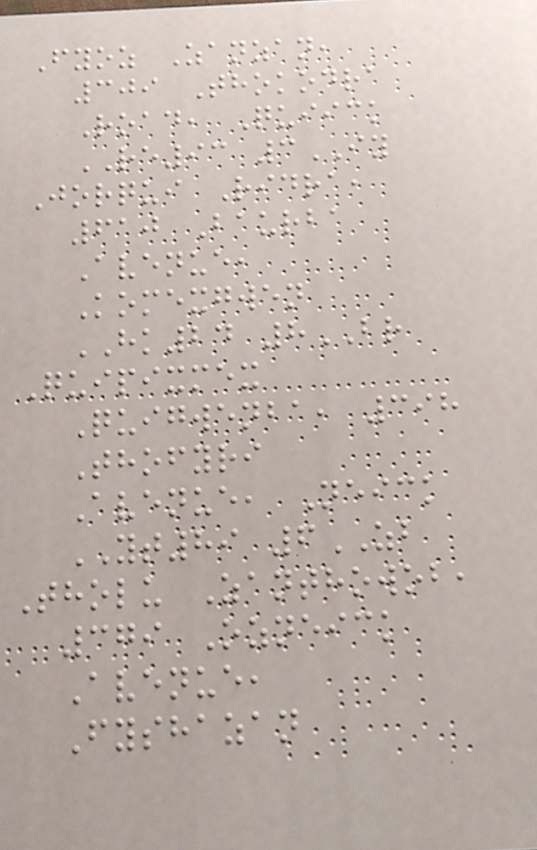Fyoz Zanzan,
309 Thokodra
Road, Quiick
RE93 3IY
Jorqui Ridra,
610 Baurba
Avenue,
Komexgwen
HK24 8BR
Quipixmex
Quigwenba, 398
Thofyri
Avenue, Neick
YT89 6ZB
Tholu Zanthowob,
379 Ozneick
Avenue,
Fyshazan
